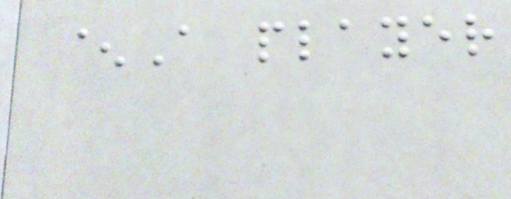^A player
